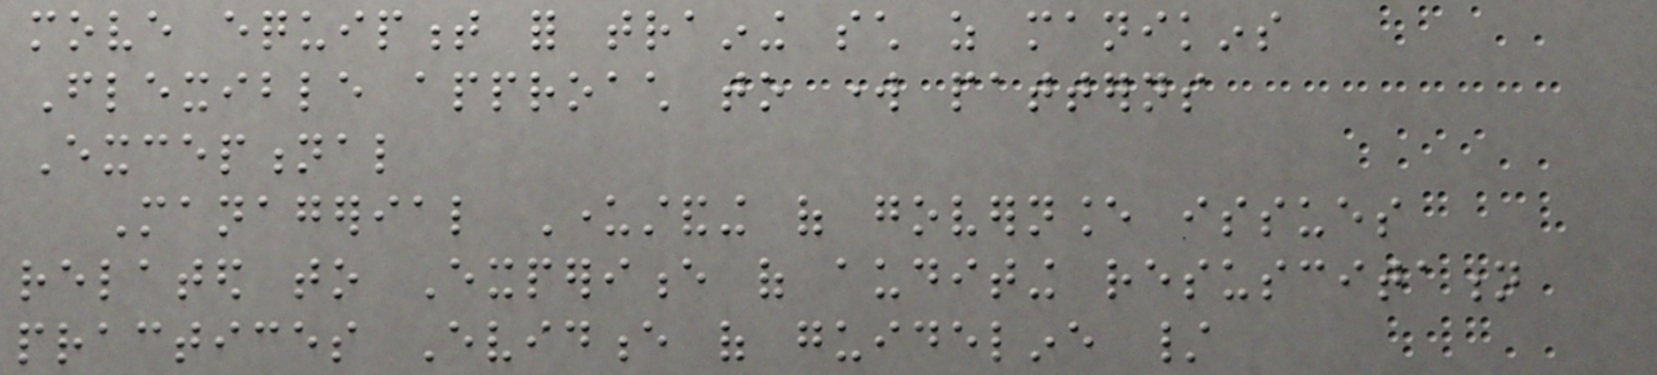move equipment for training such as manikins
Flexible approach to work patterns
Exceptional
Managerial Understanding of governance issues
related to Experience of auditing resuscitation
practices Evidence of guideline /
